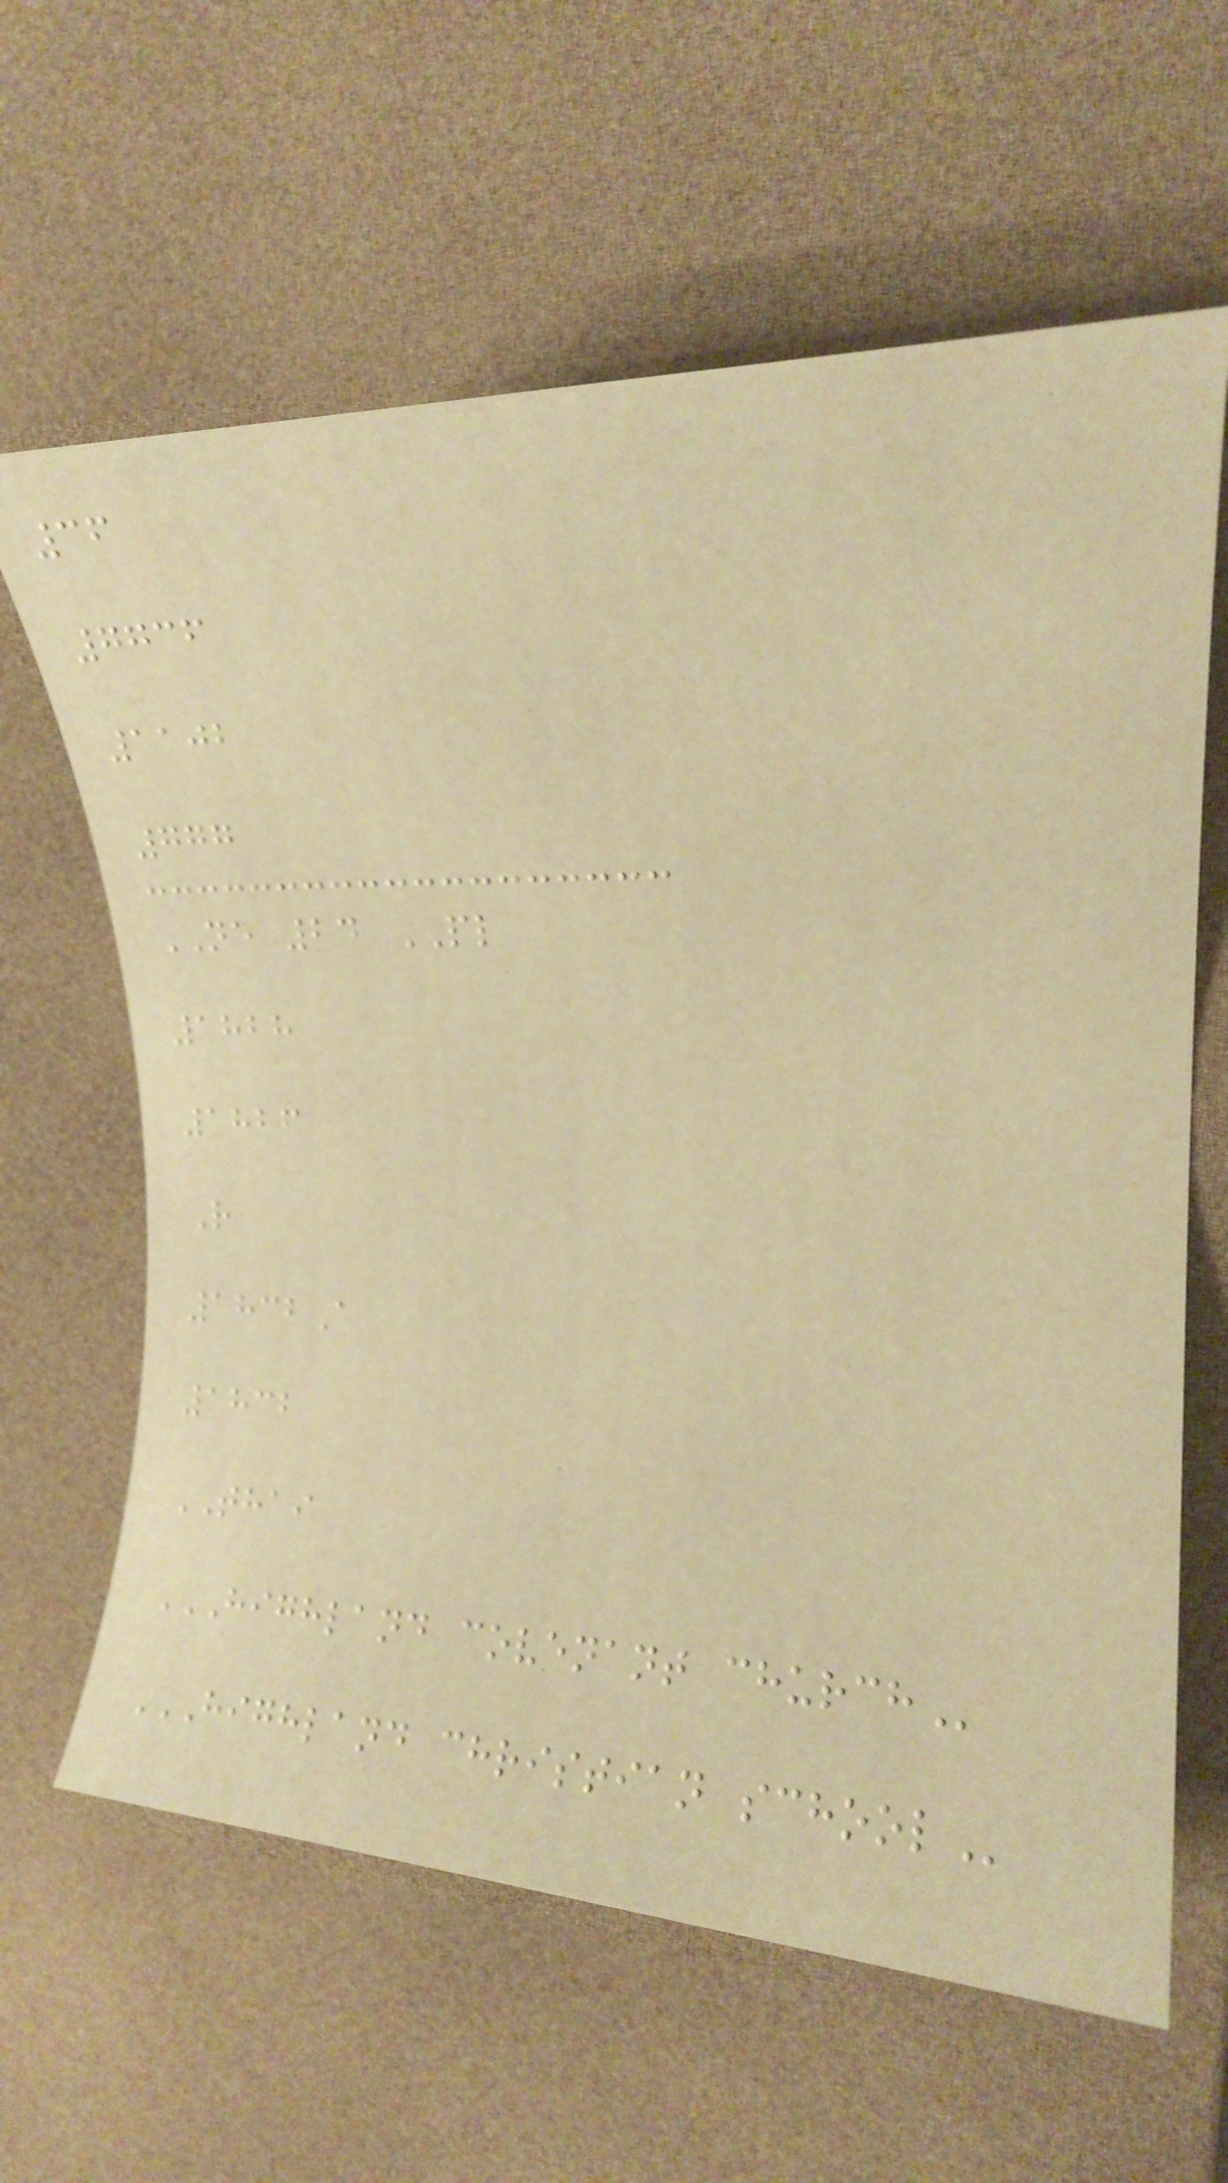36
7736
1102
777
NE 24 PL
1828
1826
R
1832A
1832
THAI
HIGHLAND COVENANT CHURCH
HIGHLAND CHRISTIAN SCHOOL
